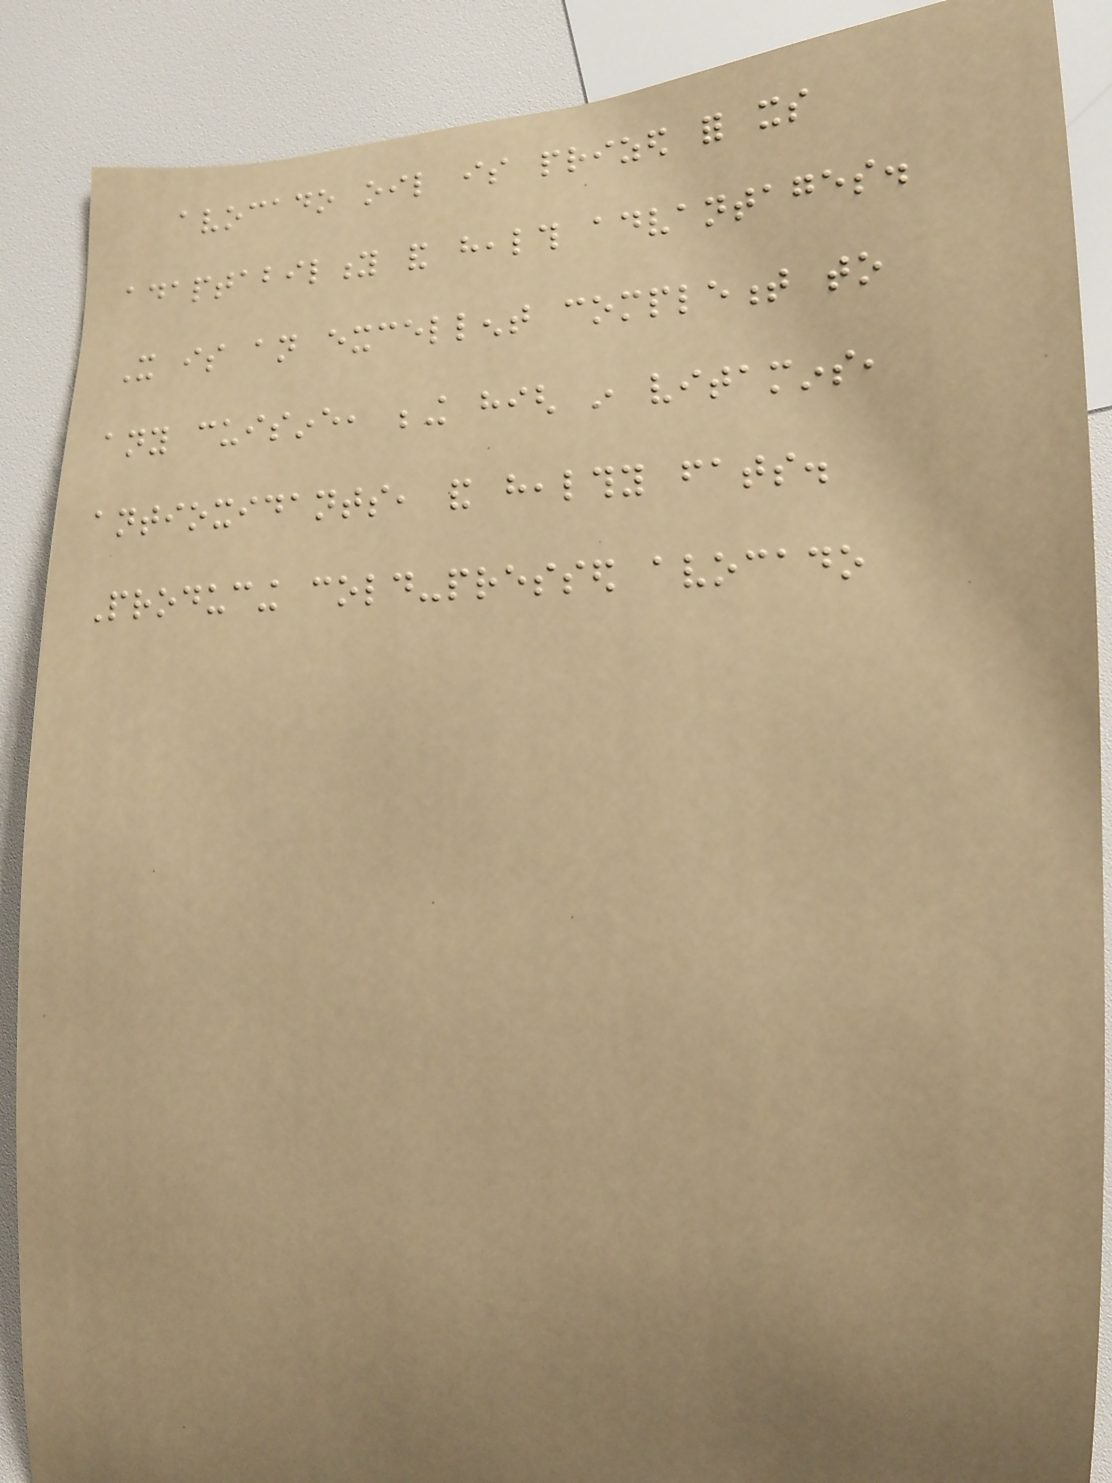avocado oil is prized for its
adaptability and health advantages.
It is an excellent complement to
any cuisine, being high in vitamins,
antioxidants, and healthy fats.
Producing cold-pressed avocado
